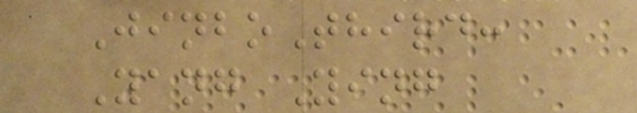JinboThird:
Yang Ying
